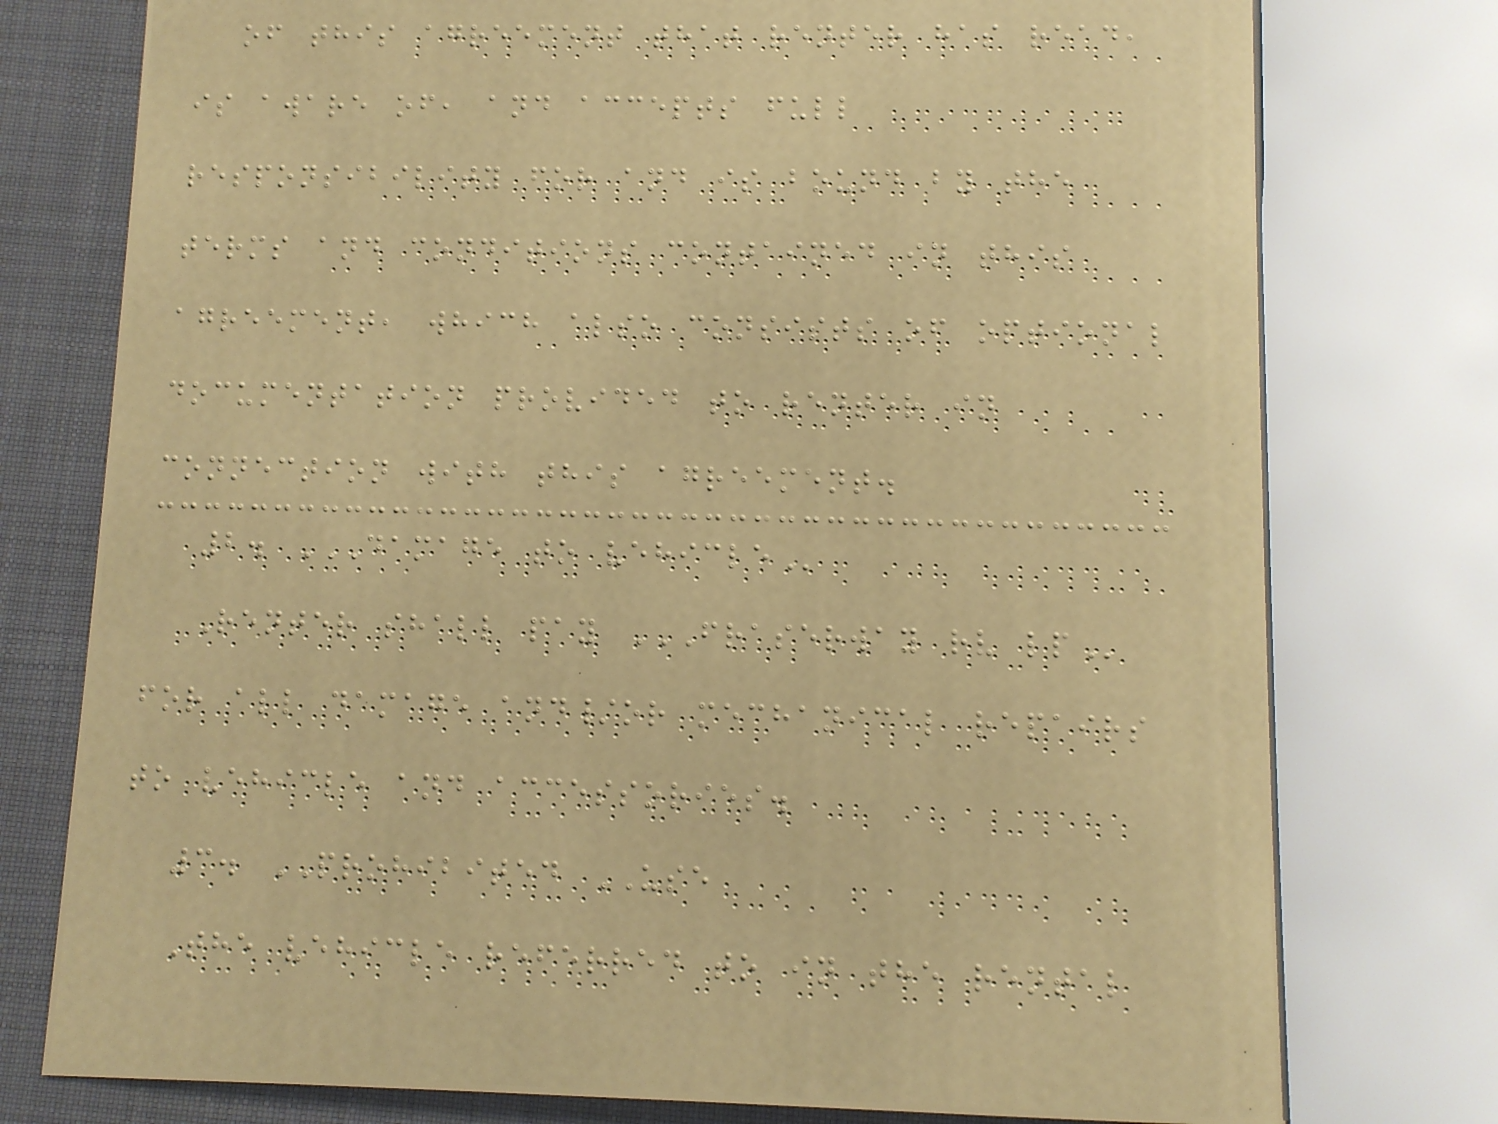of this agreement that renter has read,
is aware of, and accepts full
responsibility for and is bound by the
terms and conditions contained in this
agreement, which also consists of optional
documentation provided to renter in
connection with this agreement.
2. DAMAGE TO VEHICLE
Renter shall pay FRASERWAY RV LP
for all damage and/or mechanical repairs
to vehicle and accessories.
3. PROHIBITED USE
The vehicle referred to in the rental
